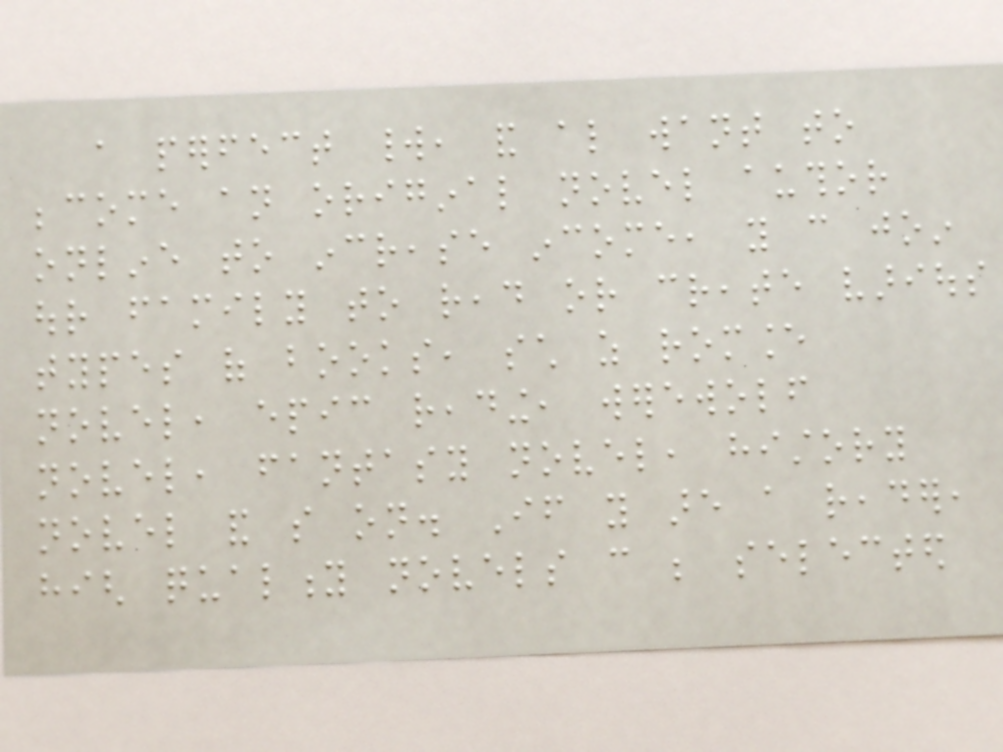a perfect world, and also want to
become an original novel author
online to increase income, you can join
our family to read or create various
types of books, such as romance
novel, epic reading, werewolf
novel, fantasy novel, history
novel and so on. If you are a reader,
high quality novels can be selected
